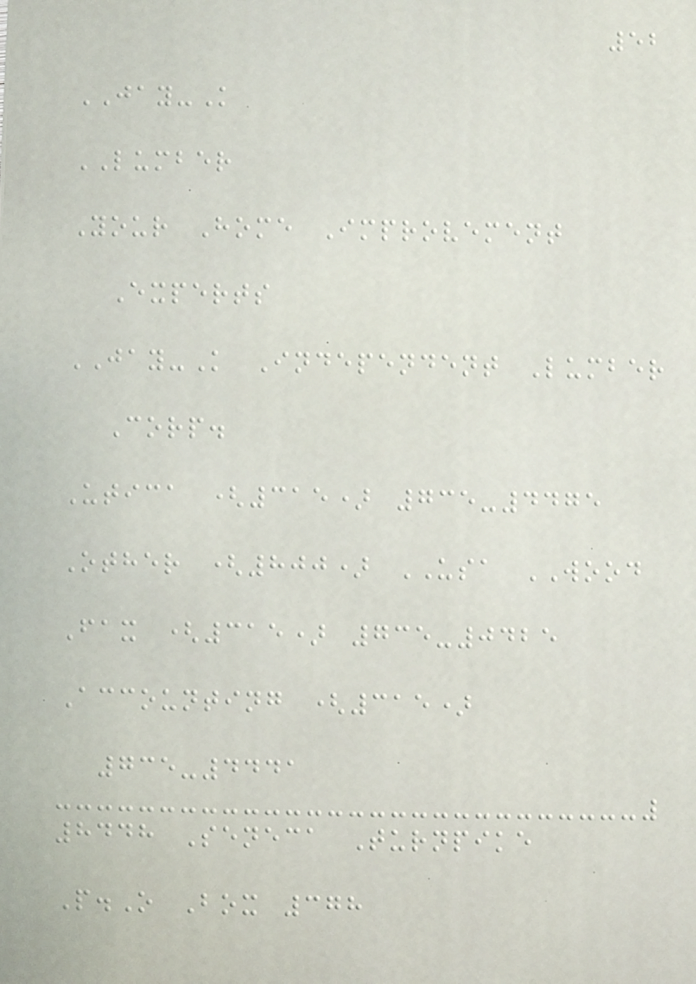52
JAY-K
LUMBER
Your Home Improvement
Experts
JAY-K Independent Lumber
Corp.
Utica (315) 735-4475
Other (800) USA WOOD
Fax (315) 735-0425
Accounting (315)
735-4441
8448 Seneca Turnpike
P.O Box 378
